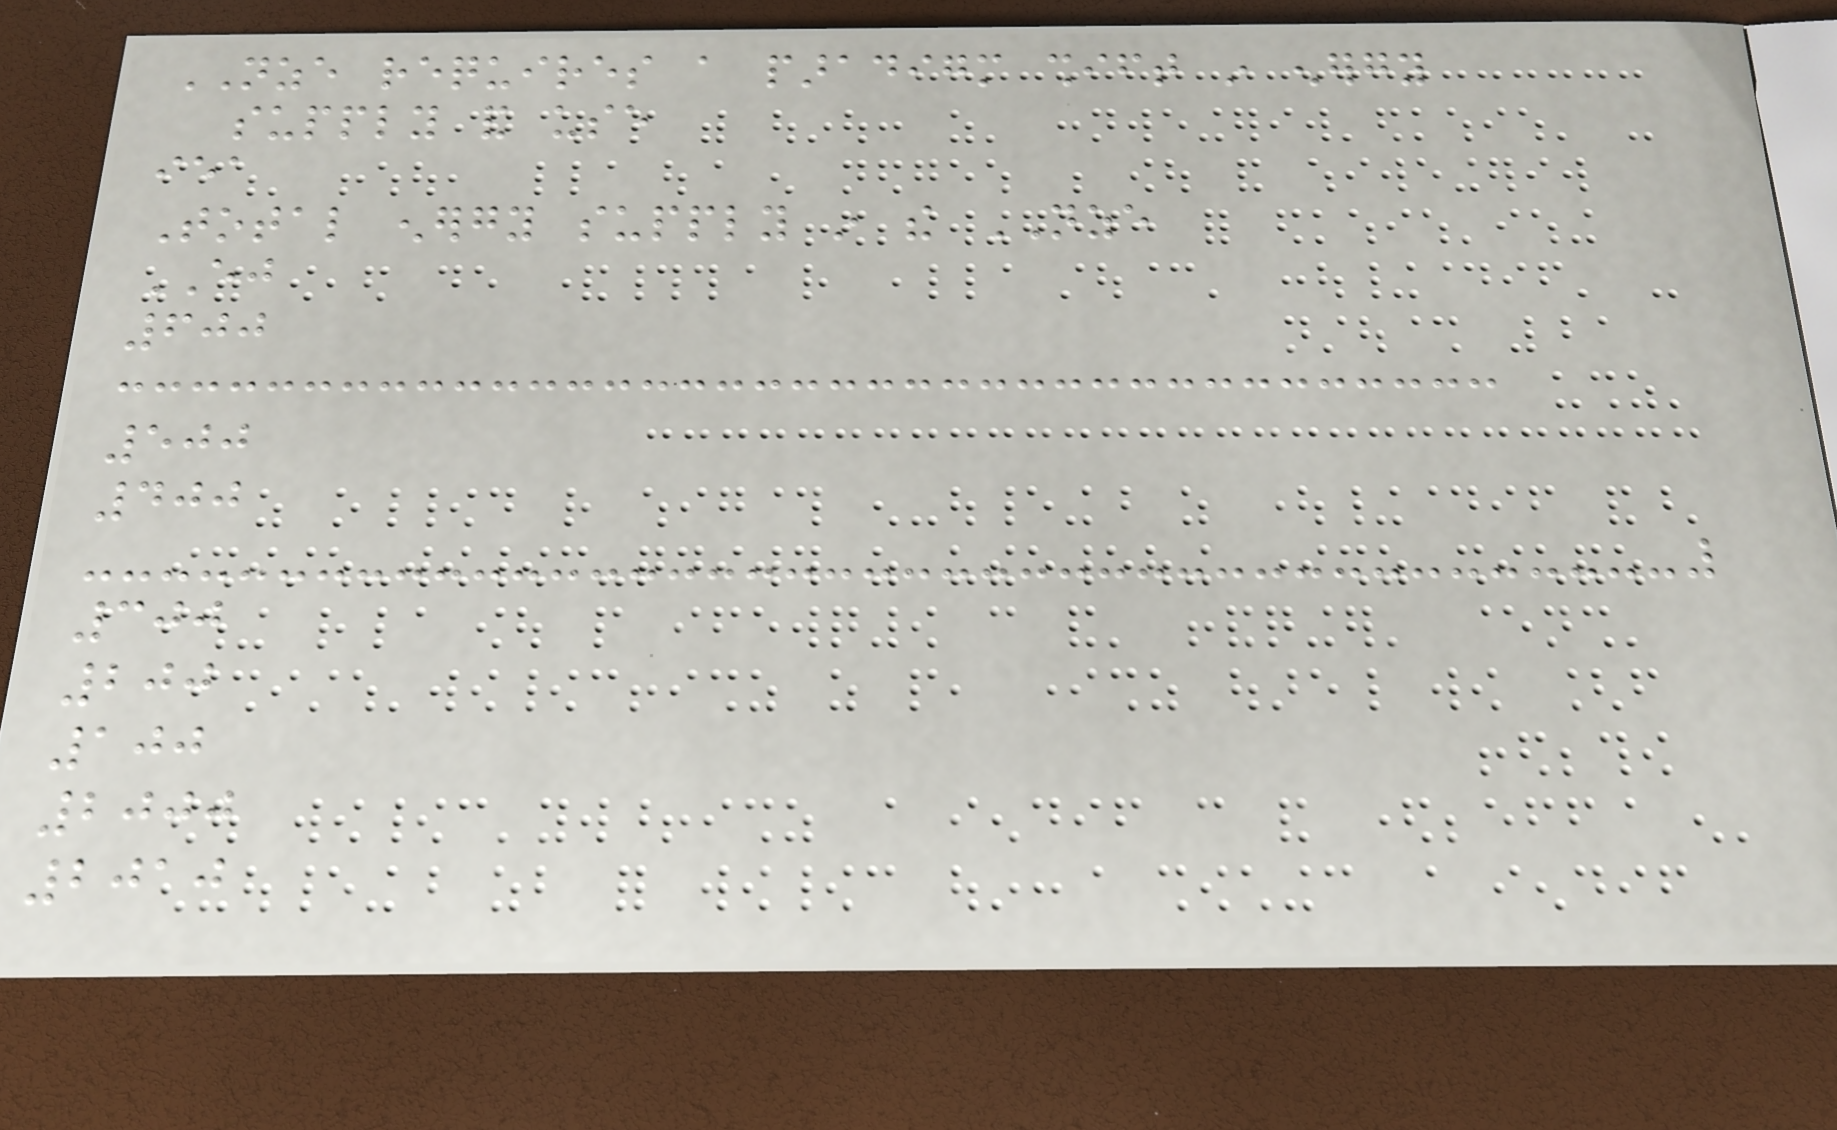NZE requires a paradigm shift in energy
supply and use
iea
Total energy supply in the NZE
EJ
600
500
400
300
200
100
2000
2010
